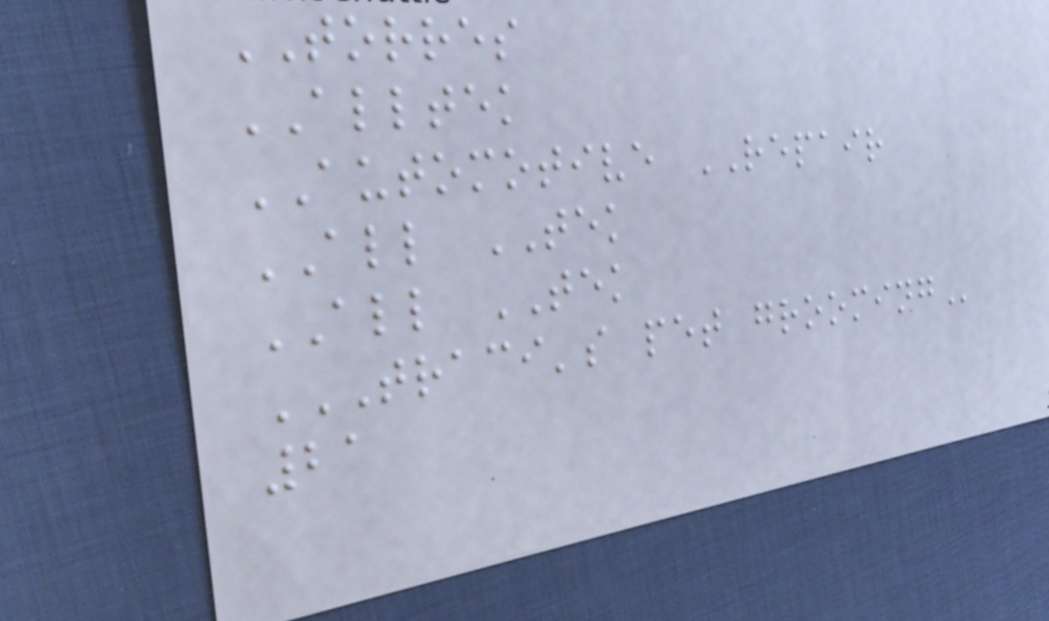TORRES
ALLTEK
AUTOMOTIVE REPAIR
ALL TEK
ALL TEK
TRACI'S PET GROOMING
21
